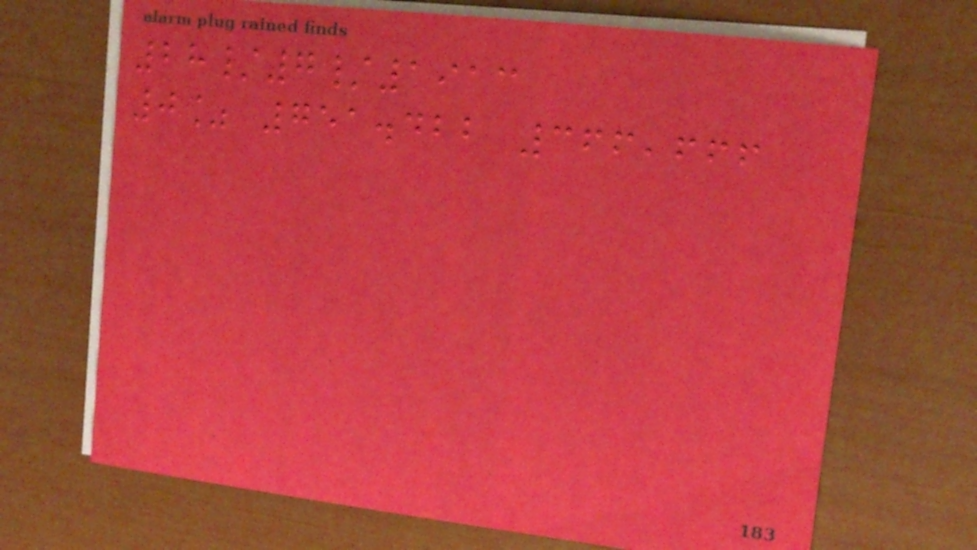28/7/1913
0% 751.422 366,666
